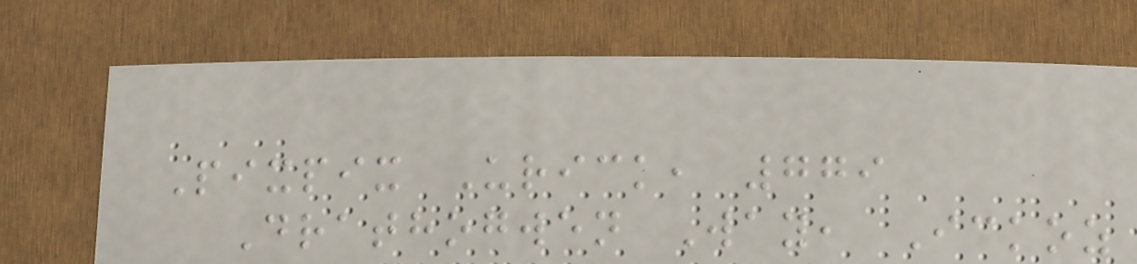Pixpix Urick, 779
Drathogwen Way, Ickoz
